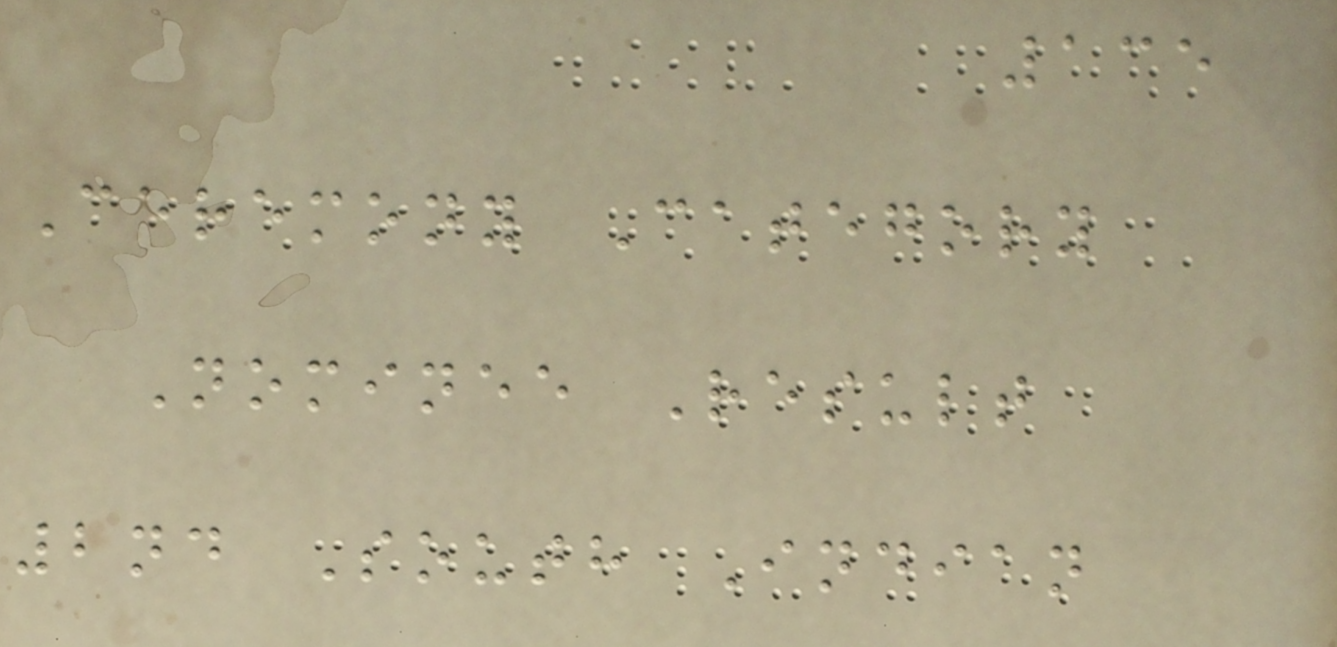135
Ceremony Category
Nominee Result
2nd South Indian
